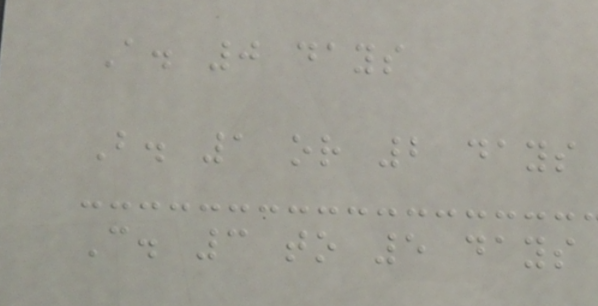A. 0 days
B. 1 or 2 days
C. 3 to 5 days
